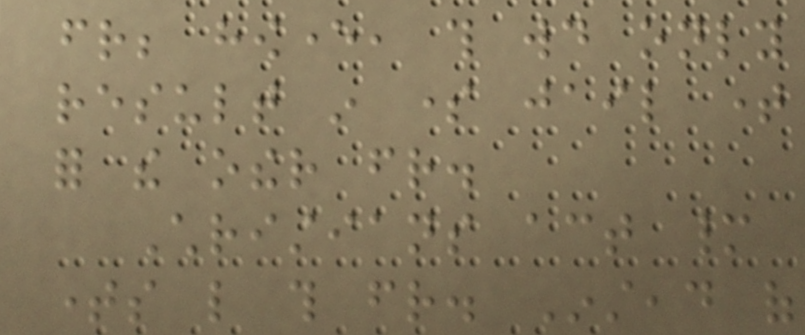friend; however, this would only
result in some jail time
for the other friend.
Christians act many
times like this friend. Instead of
